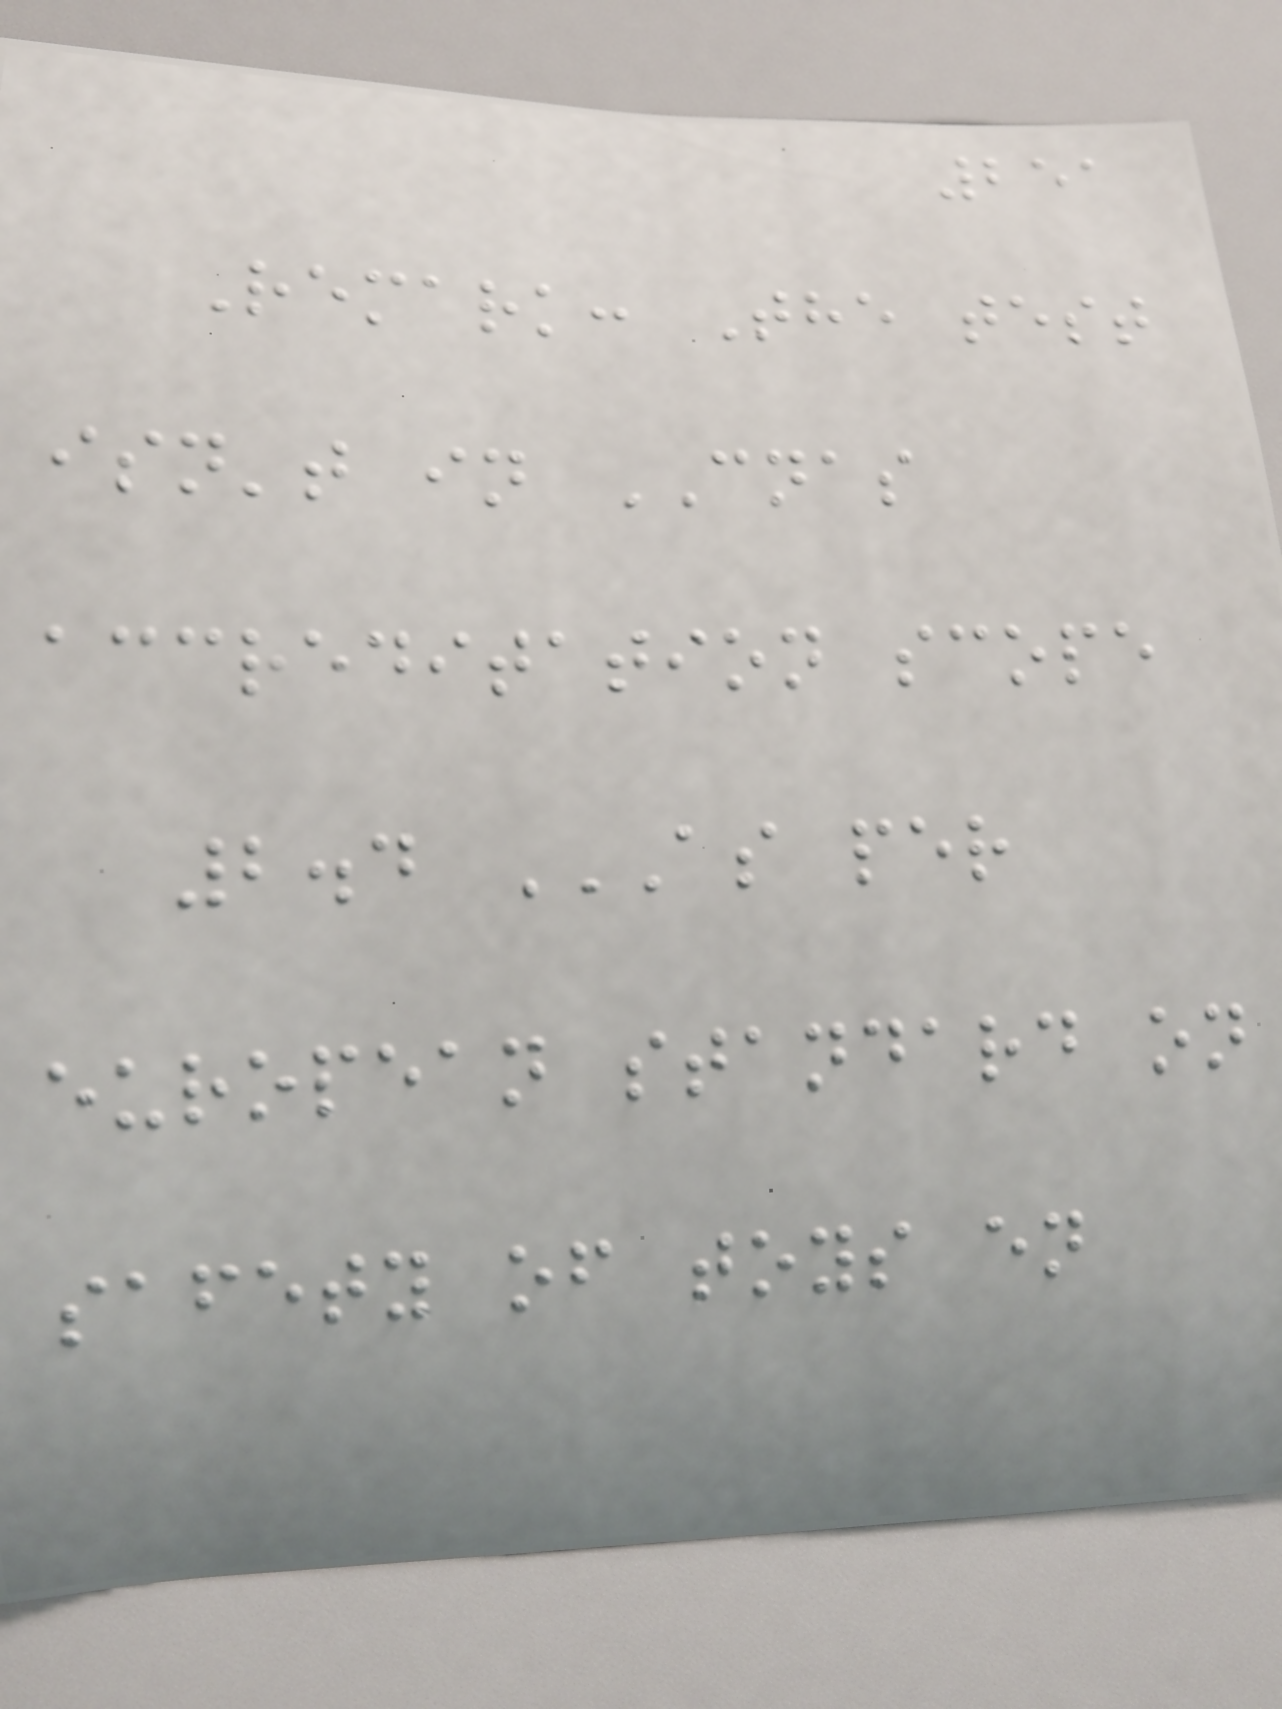251
Remark: The test
isn't in CNAS
accreditation scope
2.4 AS PER
EUROPEAN STANDARD ON
SAFETY OF TOYS EN
